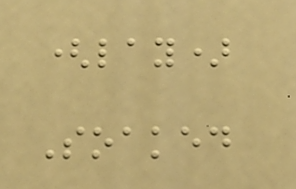(lay)
Soaked
